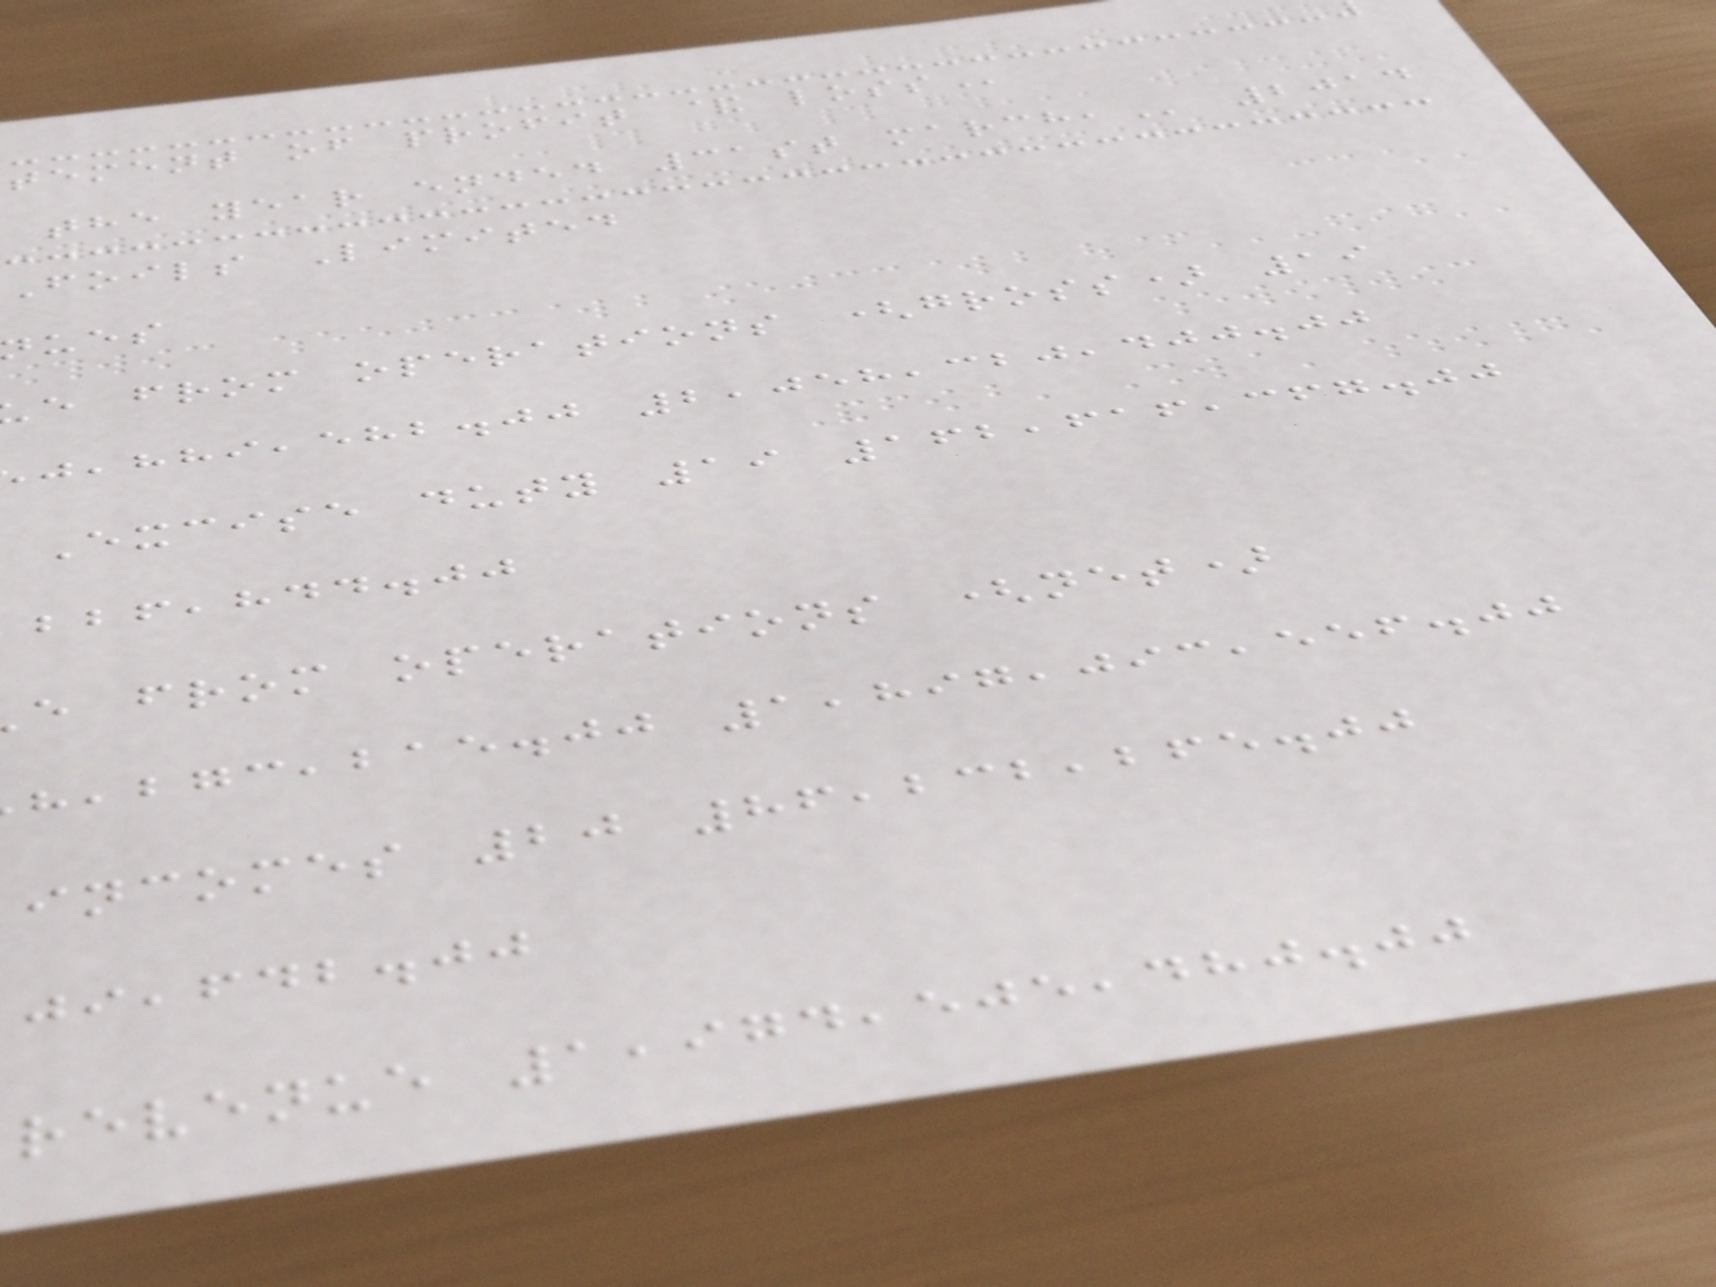tement of profit &
the year ended 31st
Foils Limited
e from operations (gross) 19
,ehb.jj 2,058,320,400.00
Excise duty 19 162,616,367.00
,hdd.jj
e from operations (net)
,bae.jj 1,897,093,556.00
incomes 20 86,232,265.00
,fdb.jj
revenue 1,974,505,480.00
